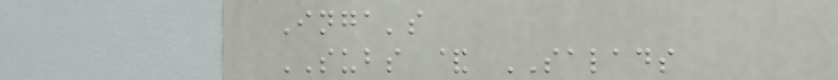Inga's
SUBS & SALADS
